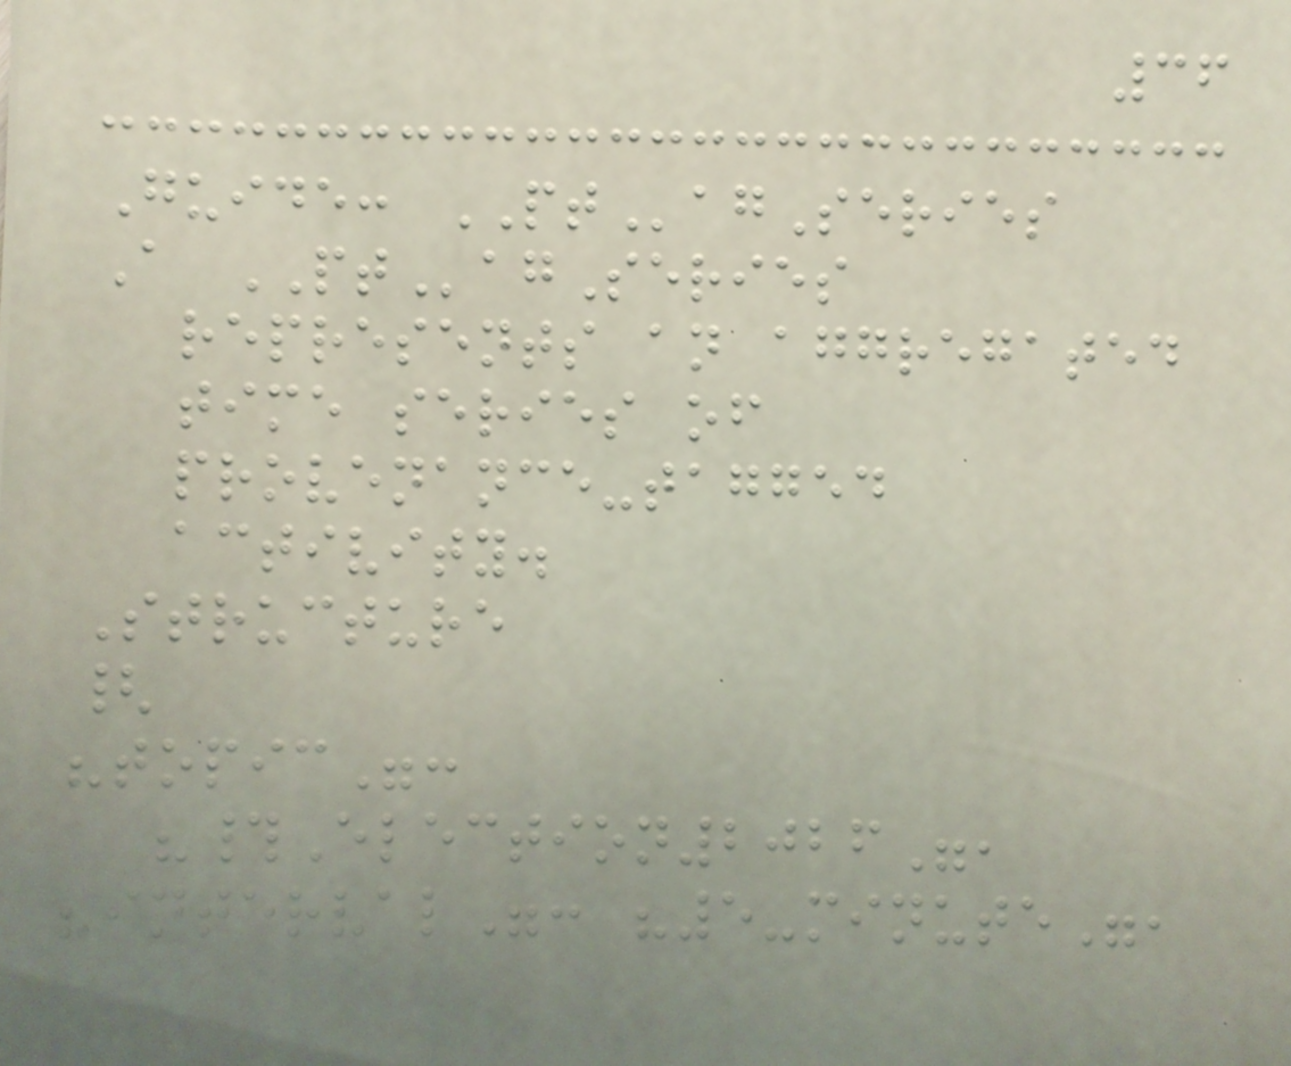36
Guide: PTagSeries
A PTagSeries
represents an aggregated
time series of
provenance-tagged
activity.
Structure
{
"topic":
"#Election2026",
"interval": "5-minute",
